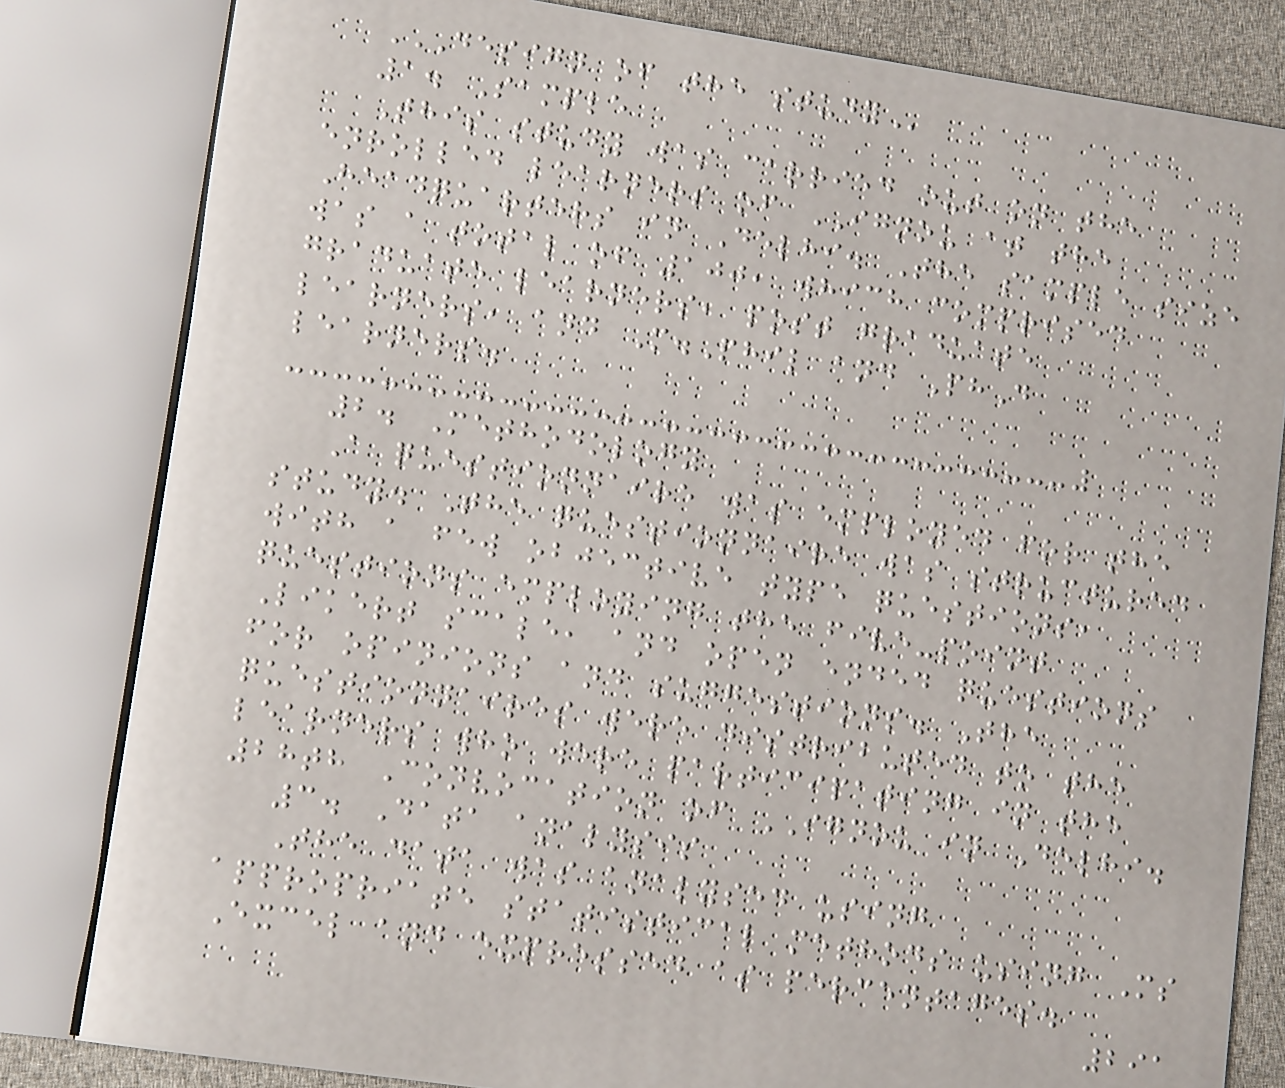DESIGN OF THE STUDY
1. Sample
This study was carried out on the
enrolled learners of IGNOU at the
Headquarters in Delhi. The sample size
was a total of 100, which comprised
graduate learners, post graduate
learners, and M.Phil and PhD
learners.
2. Methodology
A questionnaire was employed for the
study. The questionnaire was structured
with a few objective type questions,
questions employing the five-point
Likert scale, and open ended questions
for opinions and suggestions. The
questionnaires were distributed to the
learners who were participating in the
28th Convocation of IGNOU in Delhi.
3. Data analysis
The data was analysed using
appropriate statistical methods using Ms
Excel and expressed as percentages.
291
